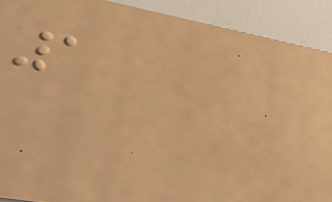1
